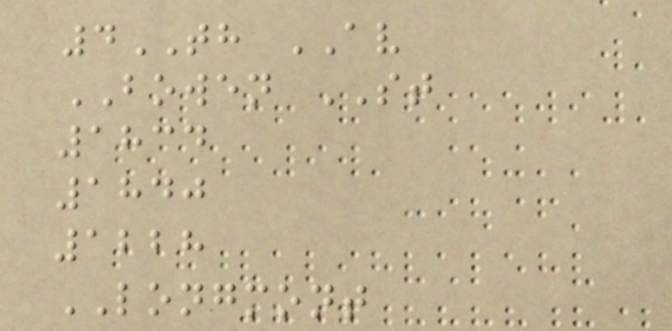4TH AV
BOWEN ST
1834
1840
1228
LONGMONT
